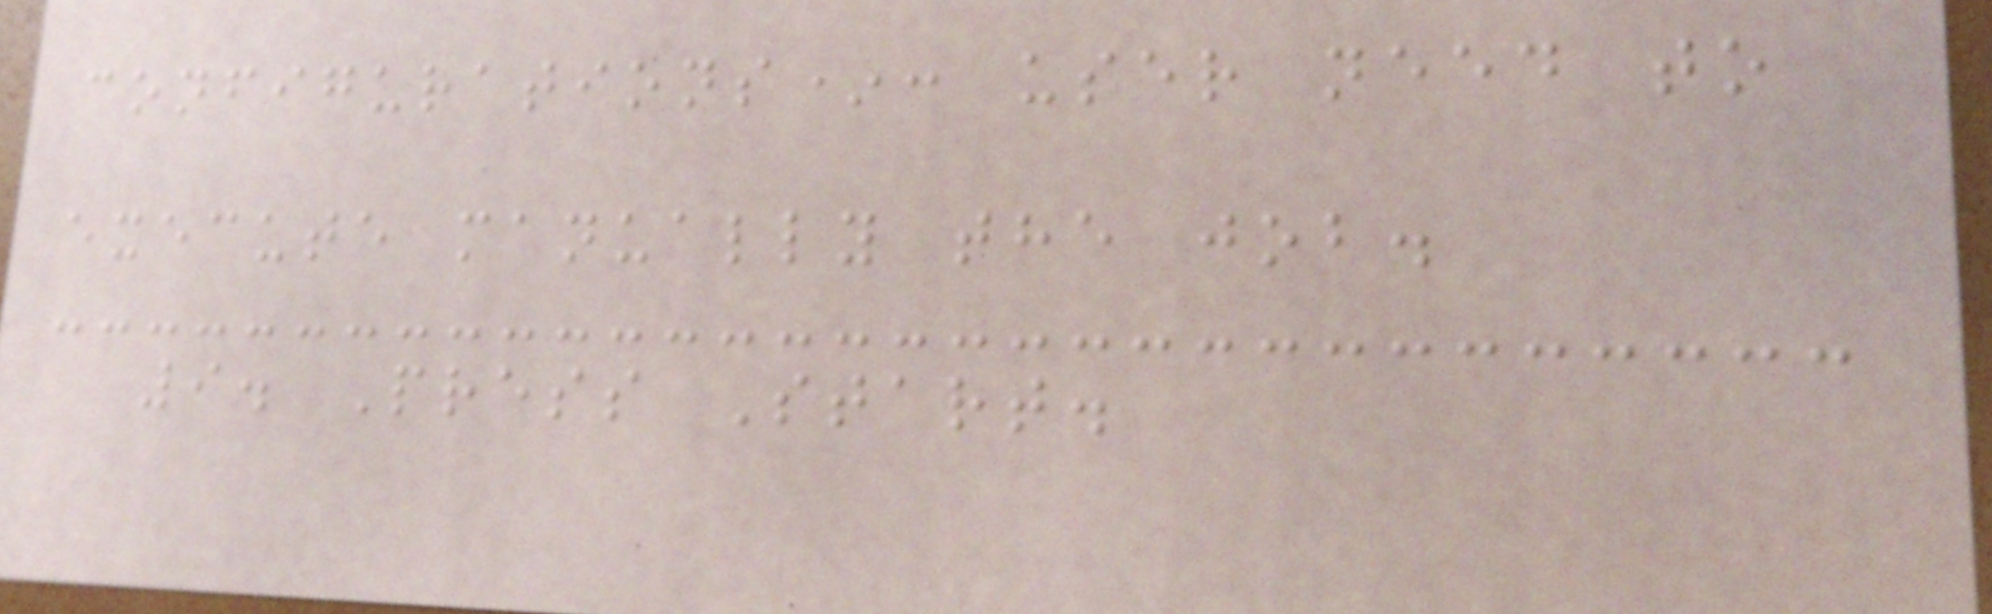configurations*: user need to
execute manually the job.
9. Press Start.
